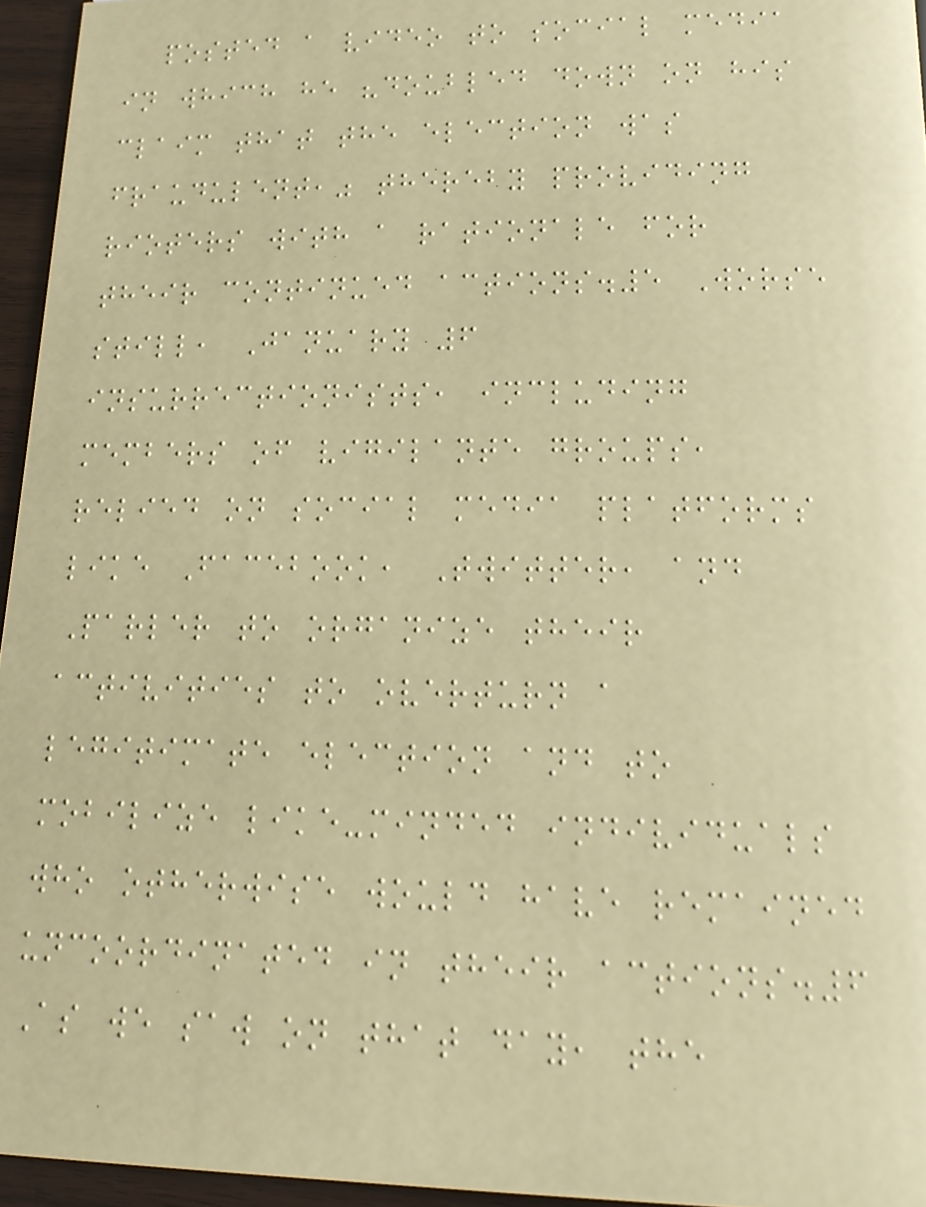posted a video to social media
in which he "doubled down on his
claim that the election was
fraudulent," thereby providing
rioters with a rationale for
their continued actions.5 Worse
still, January 6
insurrectionists, including
members of vigilante groups,
relied on social media platforms
like Facebook, Twitter, and
Parler to organize their
activities to overturn a
legitimate election and to
mobilize like-minded individuals
who otherwise would have remained
uncoordinated in their actions.6
As we saw on that day, the
